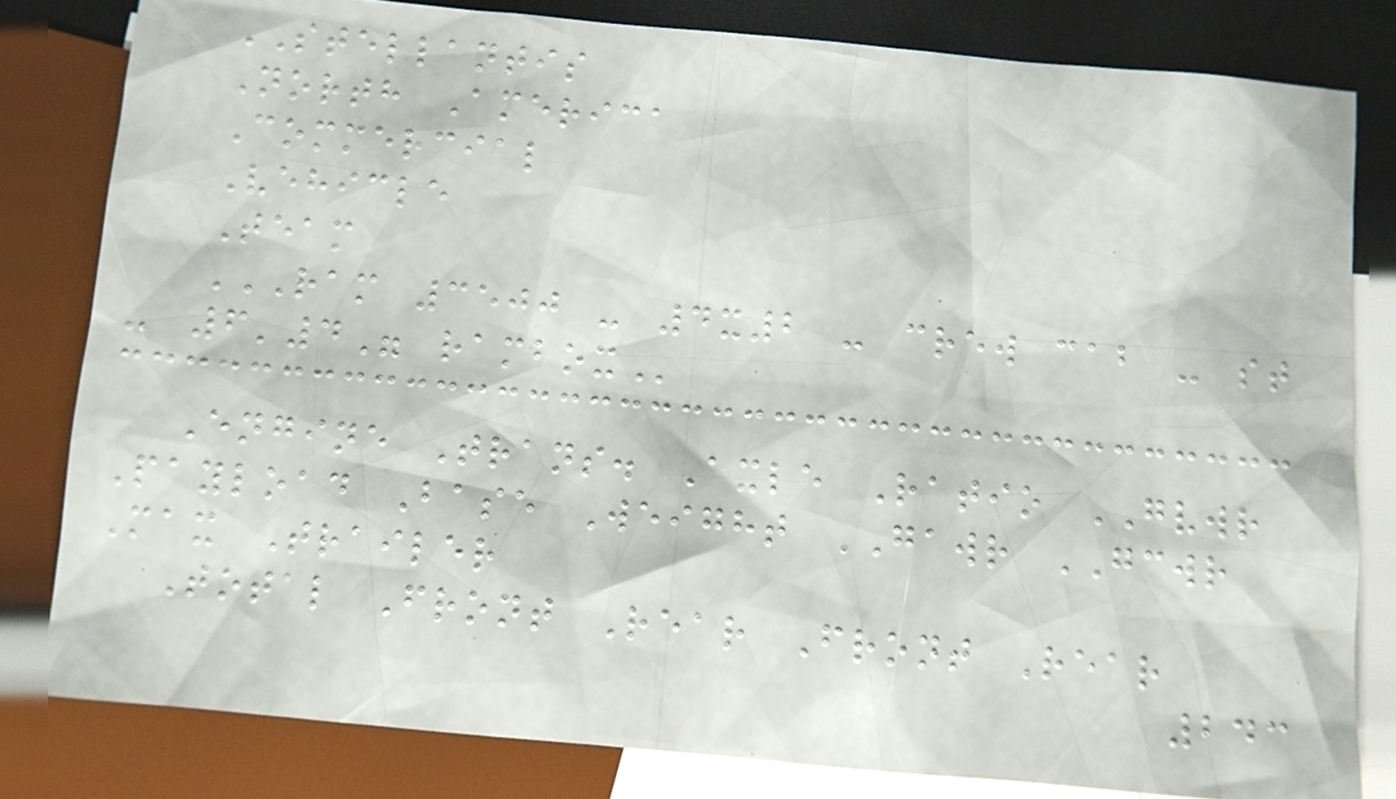STELLANTIS
North America
Commercial
Vehicle
Team
RAM 3500 - 4X2 - CREW CAB - ST
- 6'4" RAMBOX
Engine Trans. Axle Ratio GVWR
Payload Base Weight GAWR GCWR
Max Trailer
Total Front Rear Front Rear
243
